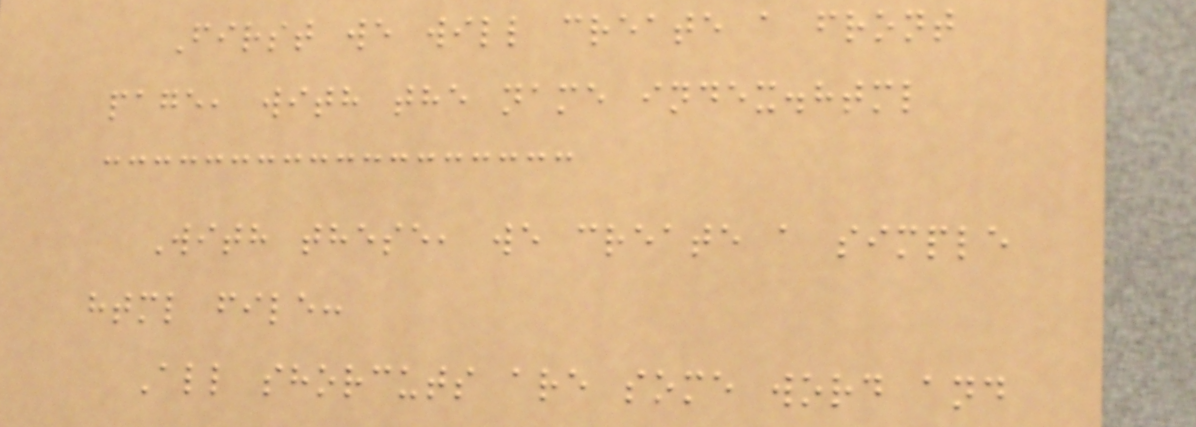First we will create a front
page, with the name index.html
With these, we create a simple
html file:
All shorcuts are some word and
